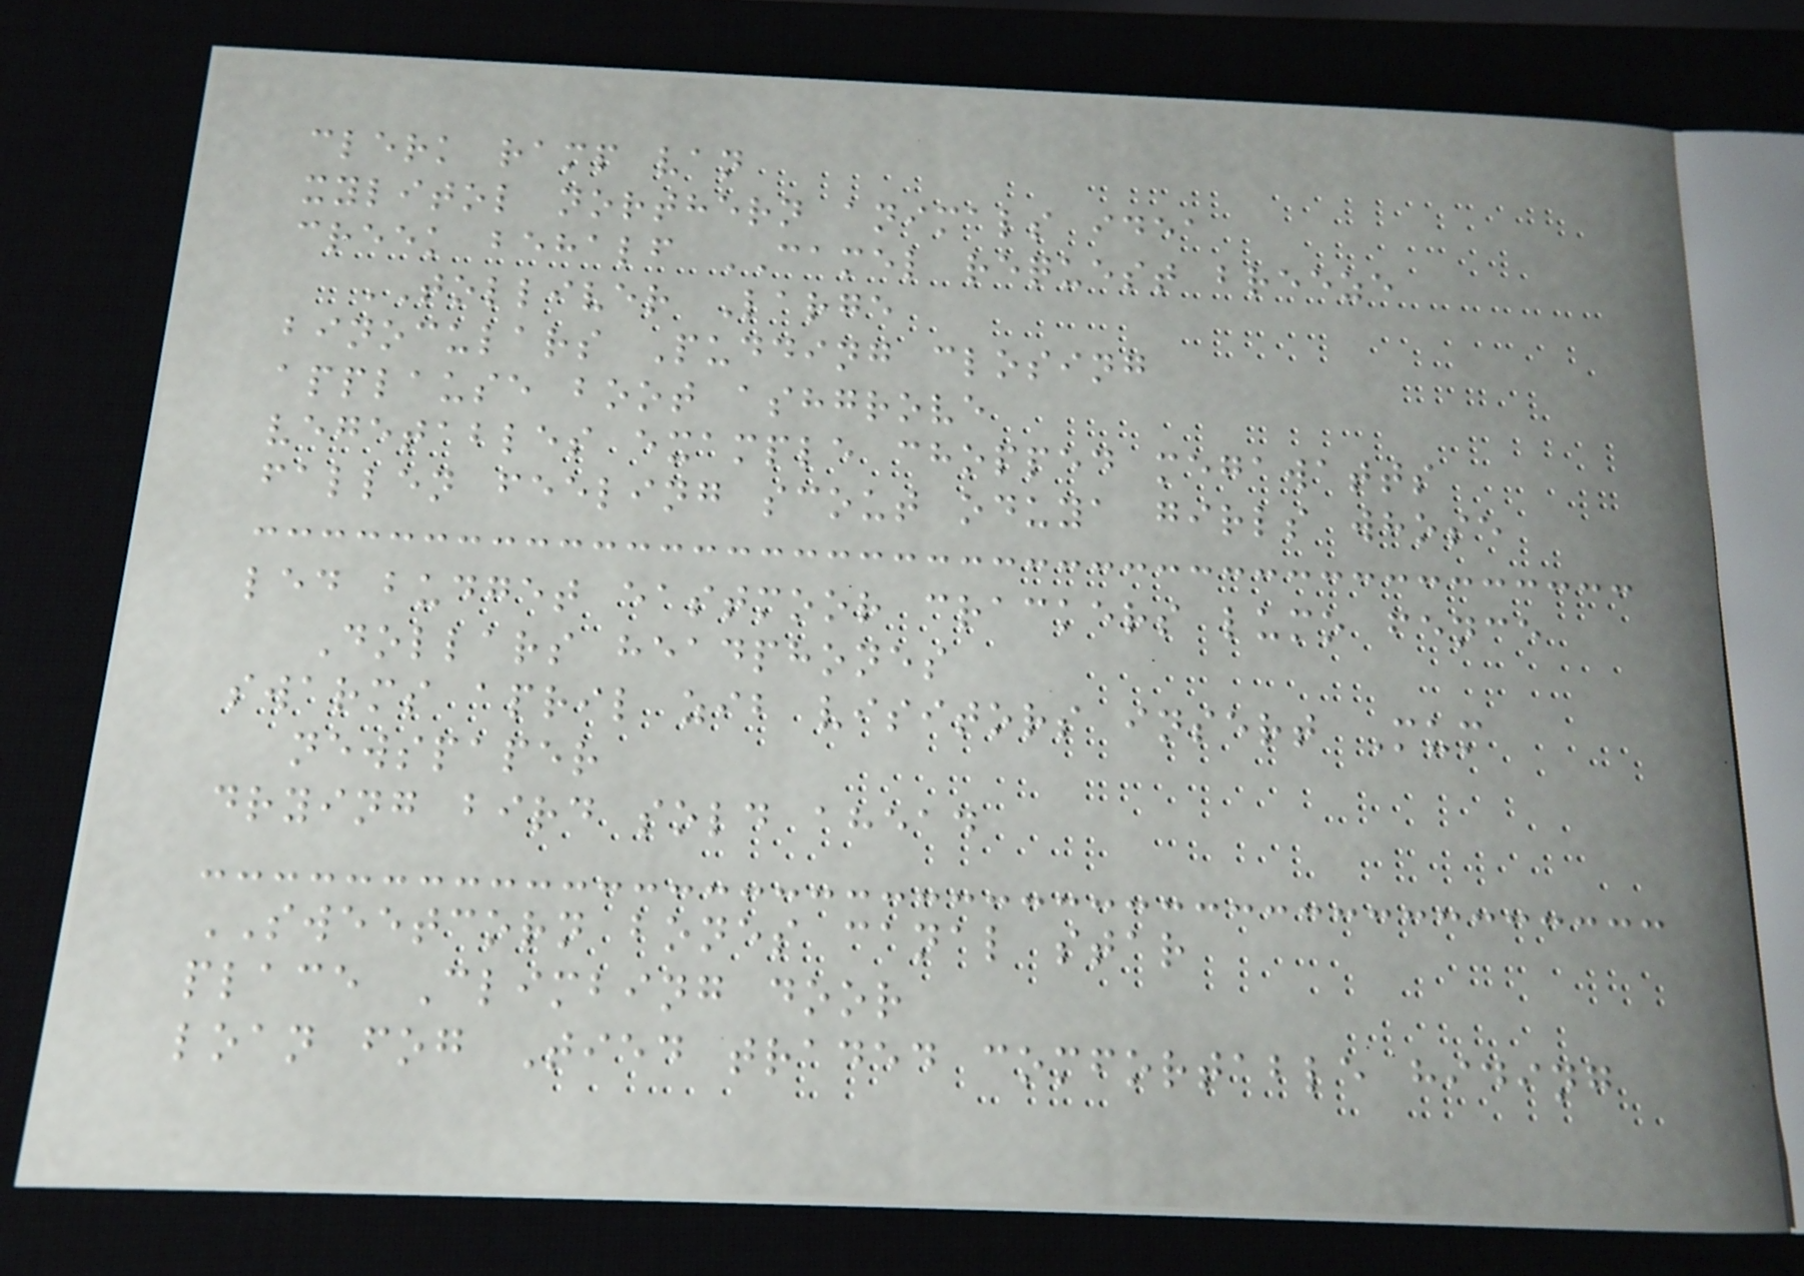clerk ramp van
xylitol northern animals idea
creek behalf CAMEL request breeze
TOLLIVER Large
binoculars Pudding closing
applause boot ashgrove
vegetables example chopped megawatts
fallen feeling scout oduya girls whose
led budget eastmoor crackers lumo fence
Dollars headphones
swarms april zib visitors insert Mum
newspaper
drying bird sold ahead
SWEETCORN bones canal star
place Climbing door
loan fog Tied traded comfortable hiding
